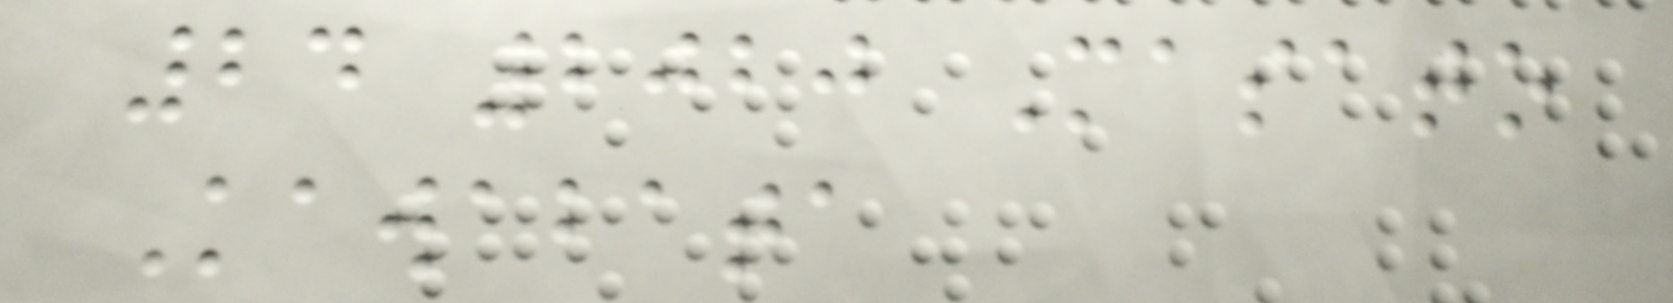24 2020 Masato
Kawabata
